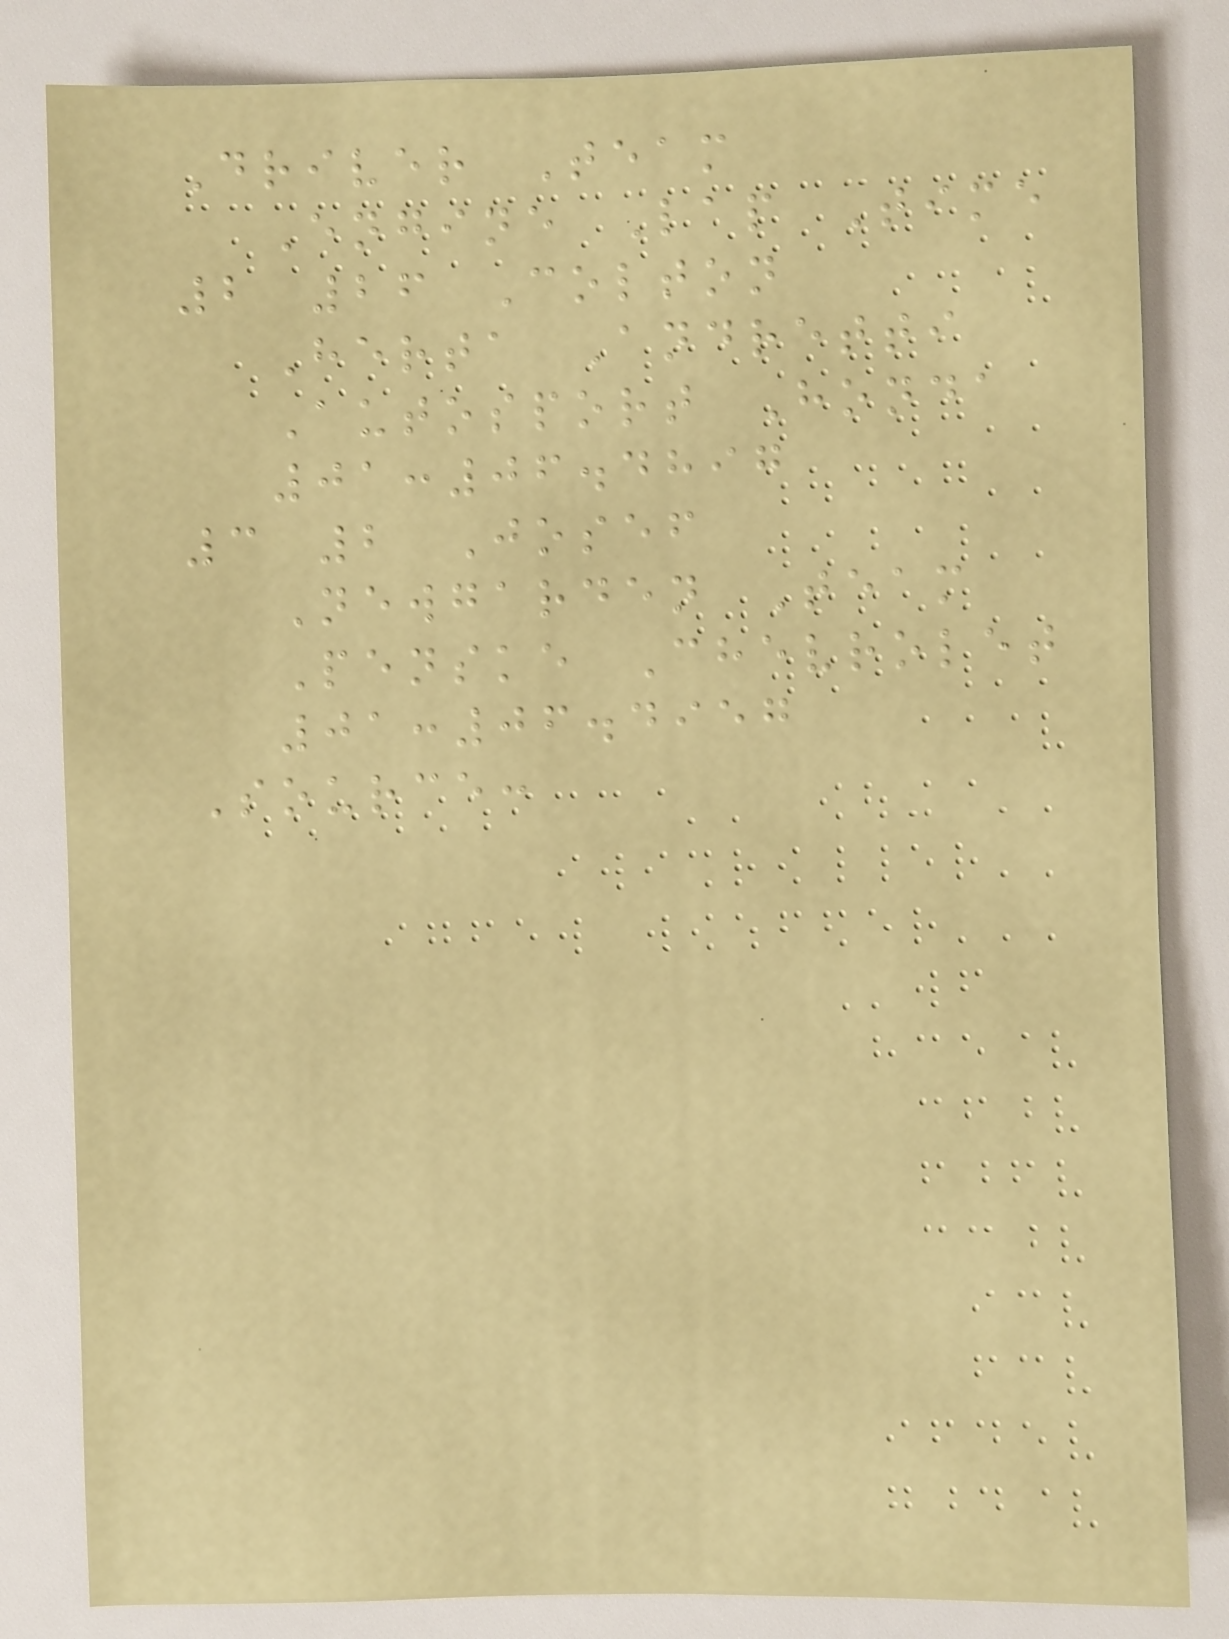Driver Team
Engine Lap Time
2 26 Colton
Herta Andretti
Autosport Honda
01:06.4897
3 2 Josef
Newgarden Team
Penske Chevrolet
01:06.4957
Source:
